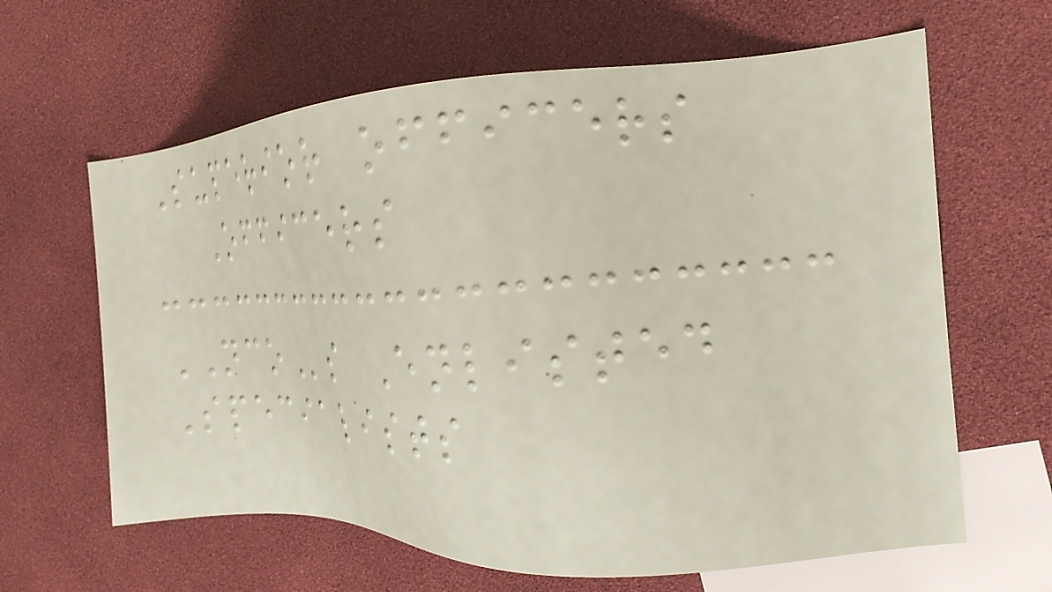Superior officers
Officers
NCOs Enlisted
Specialists
